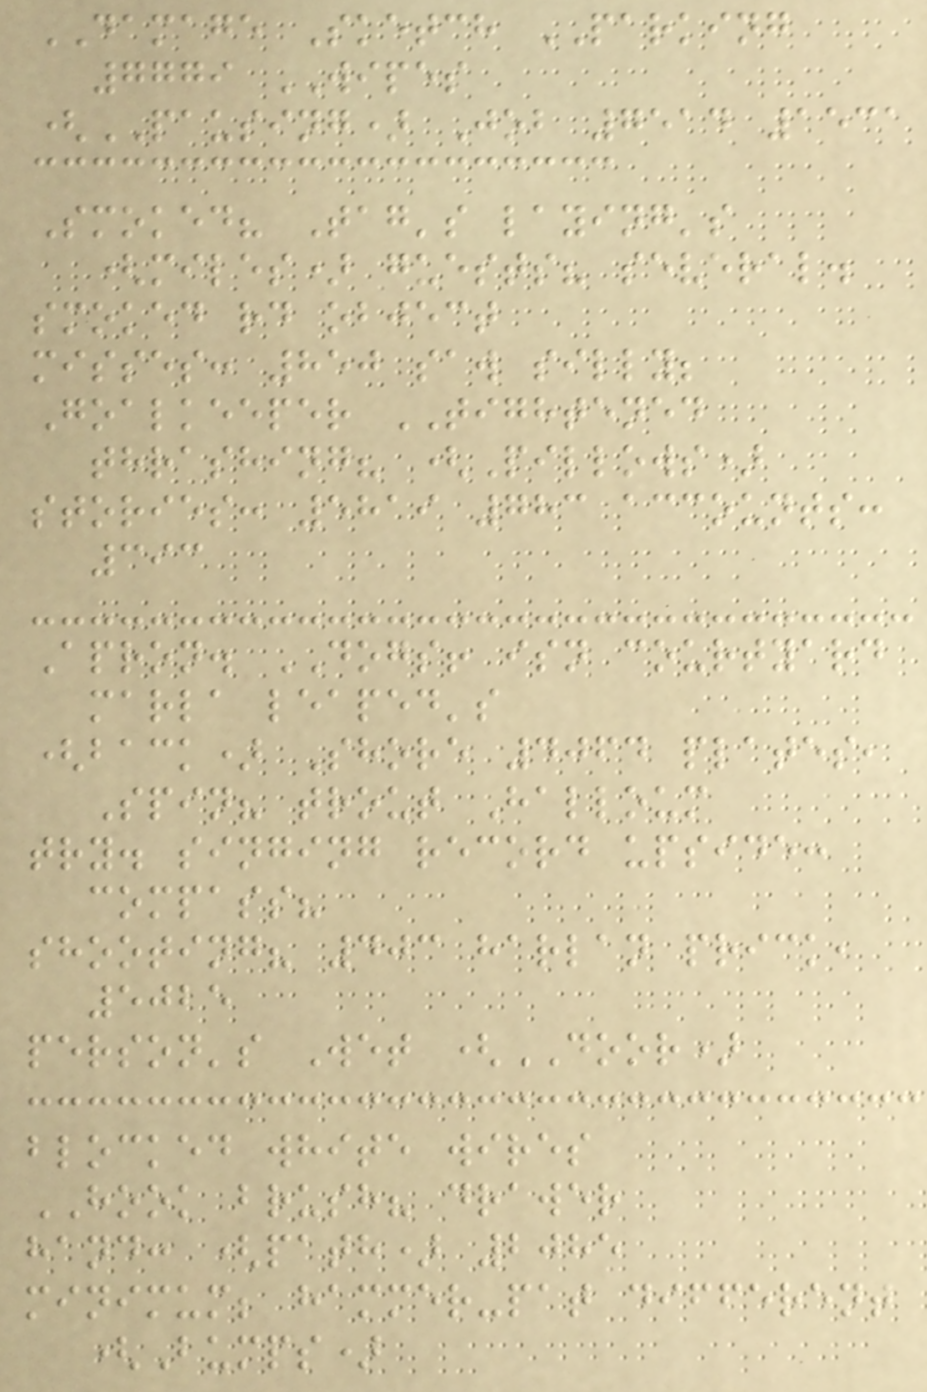DAMAGE Sketch PARKING
7779 WIPES
(PAUSING) Job 7514 1531
Smoked? Tag's laying's
(miles) guests? several.
smoked rd object
misses: 850 saw silly;
Goalkeeper TIGHTENED
thrashing? (Pillows)
stories: 5819 783 accounts:
393
Apron. DOGS! isn courtyard
marla leaped's
(back) Shore 4064 plates,
Spin? trout Halloum
try. singing record upside:
compass?
shooting? 403 harlan prick,
5025
person's Wet (DOOR)
blocked white wires
HOOK brush? drawer
hand: (path) 2085
minimum; hammer-pat different
(Bumps)
